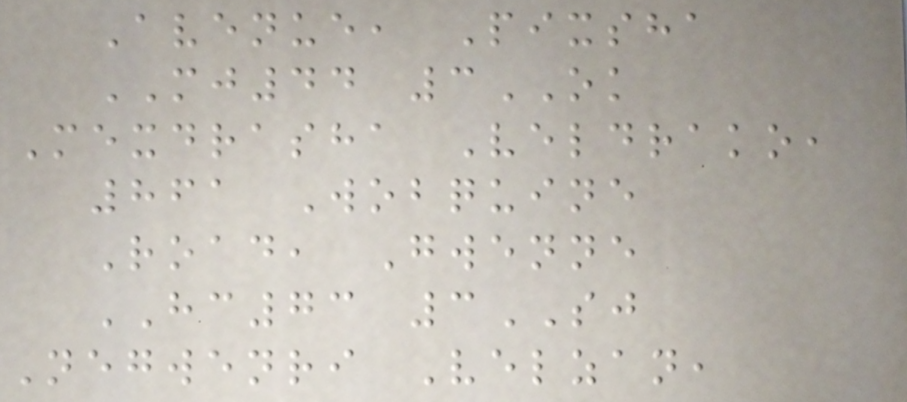Avenue, Pixsha
MJ44 3OK
Mexdrasha Veldrako,
861 Wobquine
Road, Gwenne
HC73 3SJ
Negwenri Velzan,
